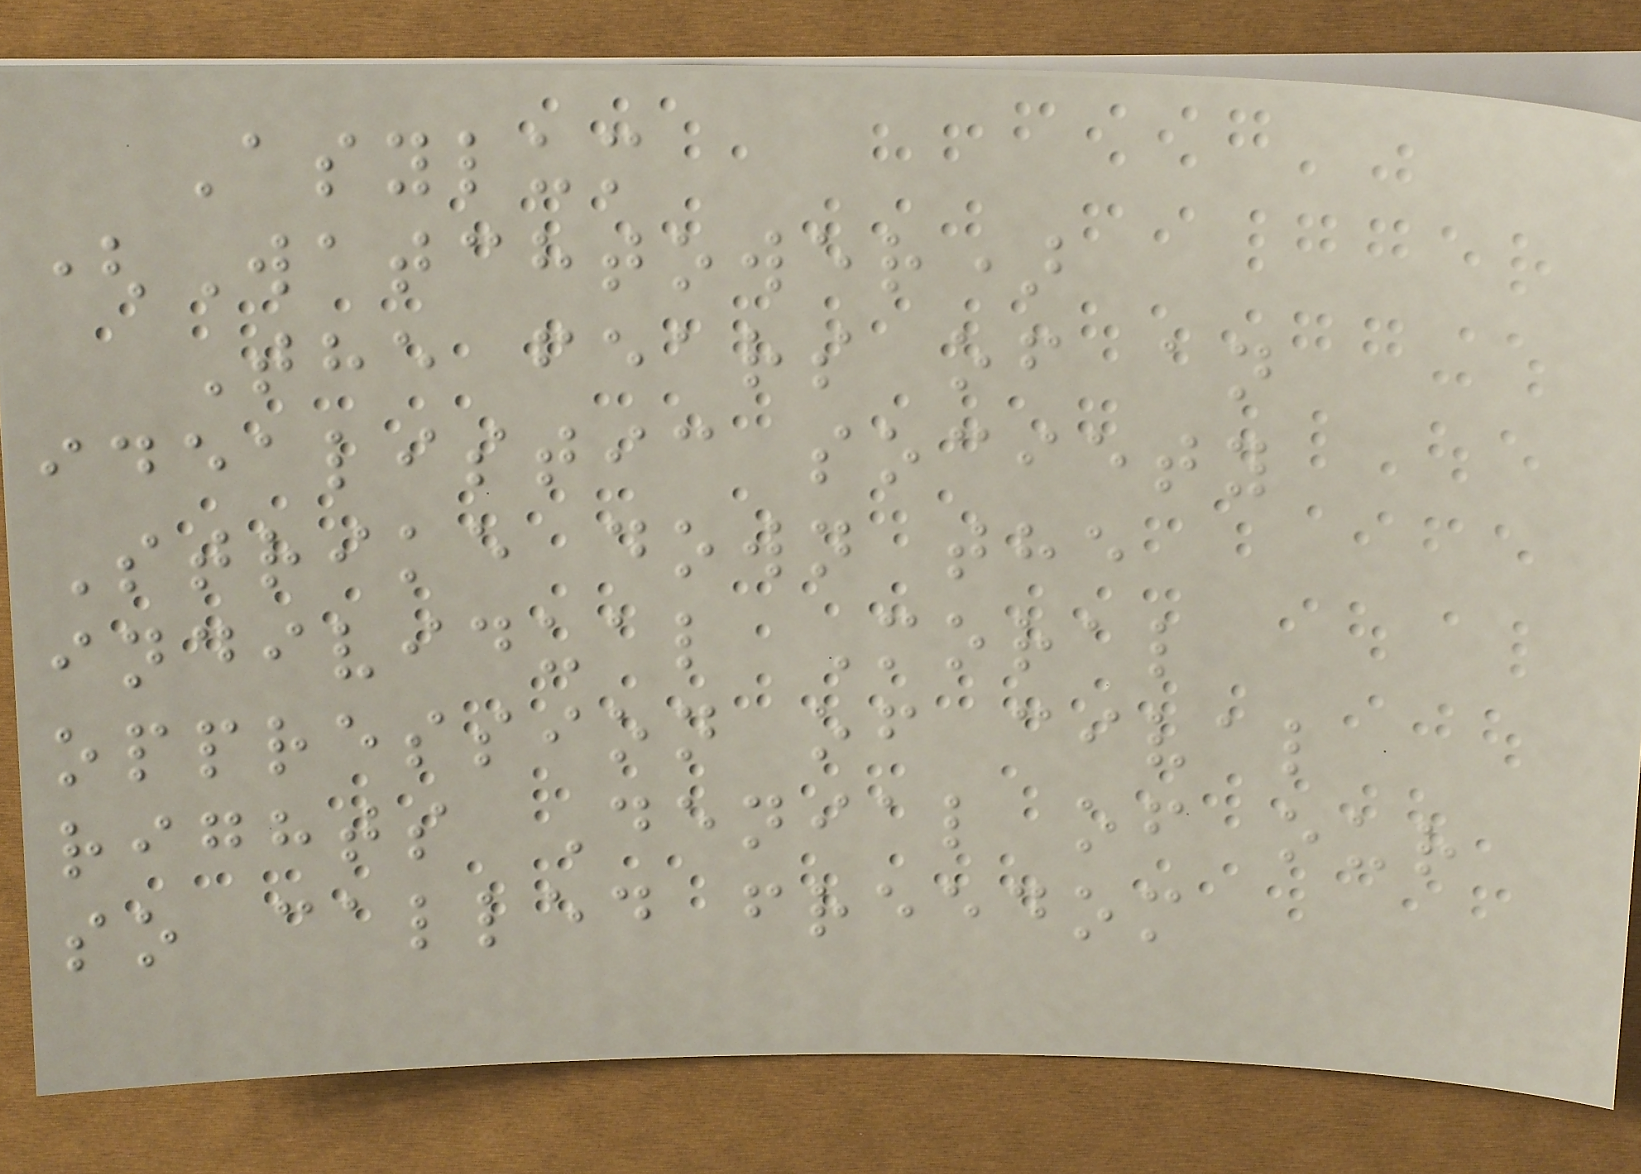Asylum
(Watchtower)
The fears of an
idealistic society
Strike down the
individual Moral
oppression of cival
rights Denial of our
so called freedom
